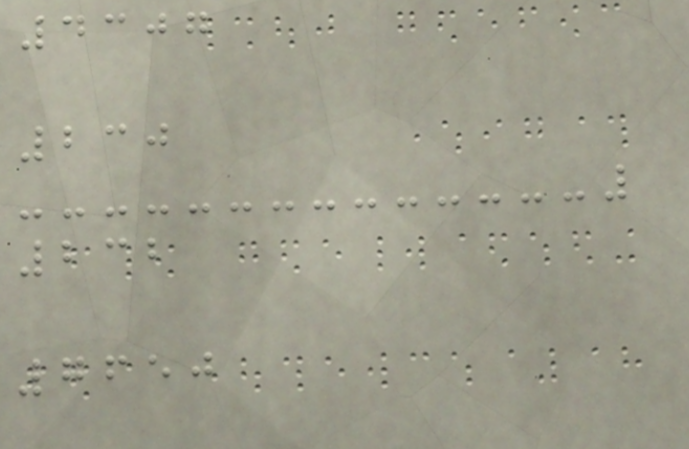4307
230
232
7650
